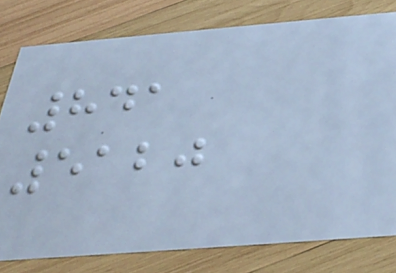841
5120
